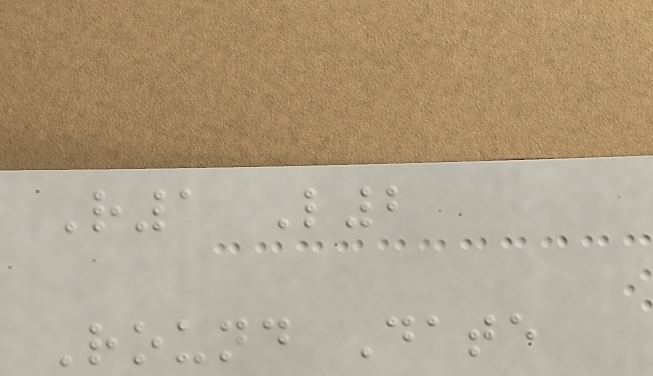R1 L2
Round Date
